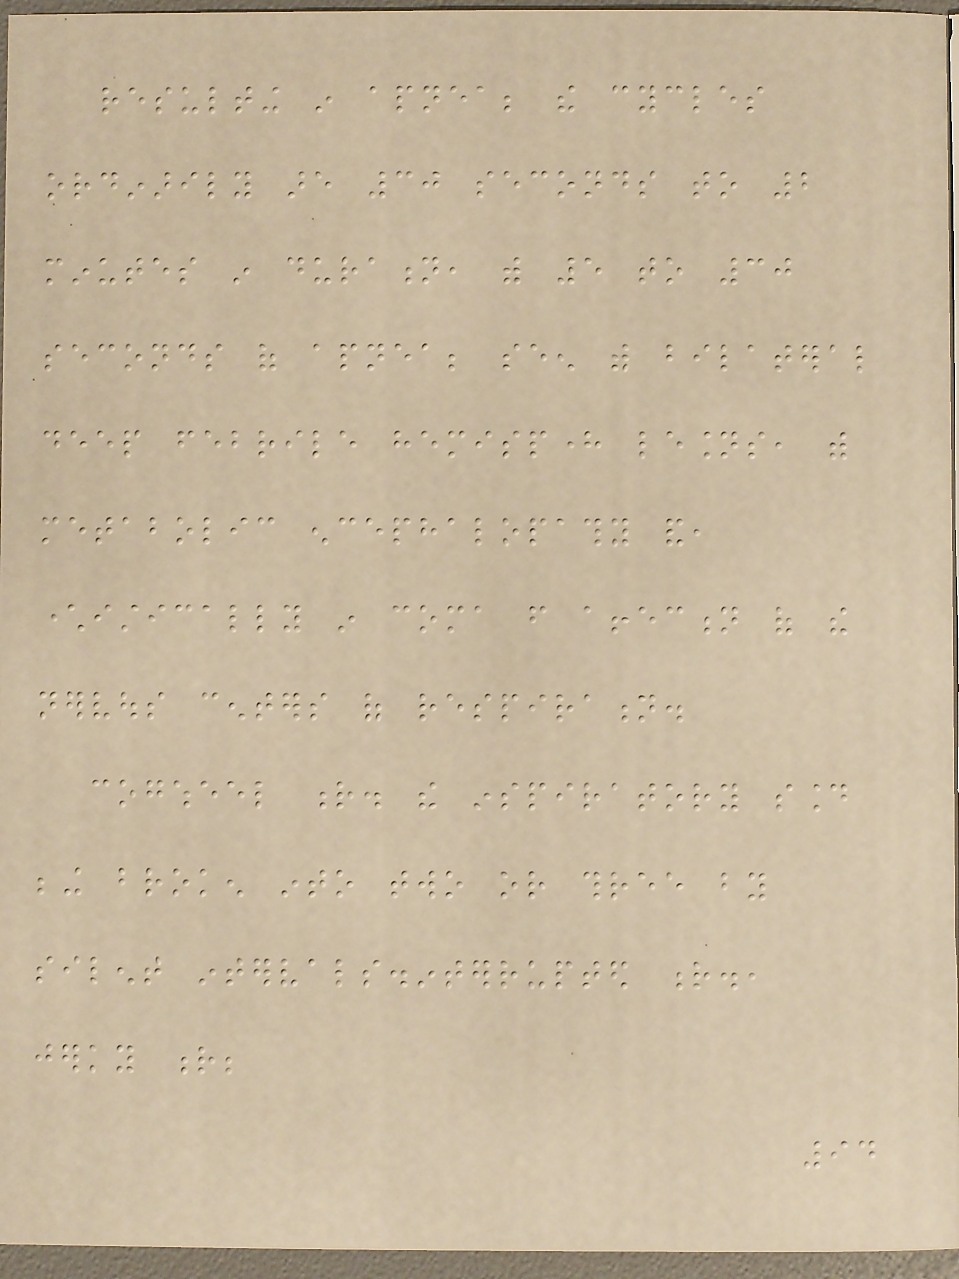resulting in apnea; the cycles
ordinarily are 30 seconds to 2
minutes in duration, with 5 to 30
seconds of apnea; seen with bilateral
deep febrile hemisphere lesions, with
metabolic encephalopathy and,
characteristically in coma from affection of the
nervous centers of respiration.
cogwheel r. the inspiratory sound
being broken into two or three by
silent intervals.interrupted r.,
jerky r;
94
